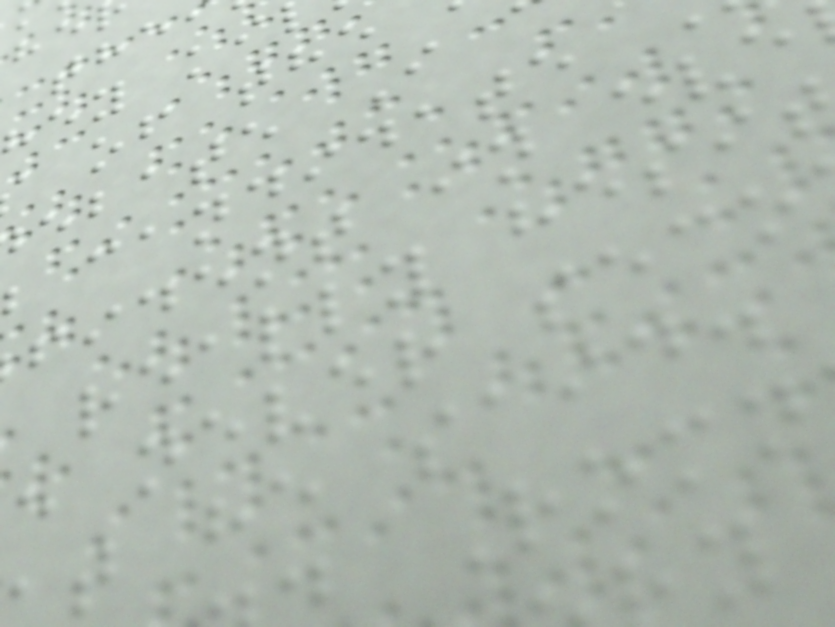candidate
fident in eve
really hesi
e never seco
t he said.
